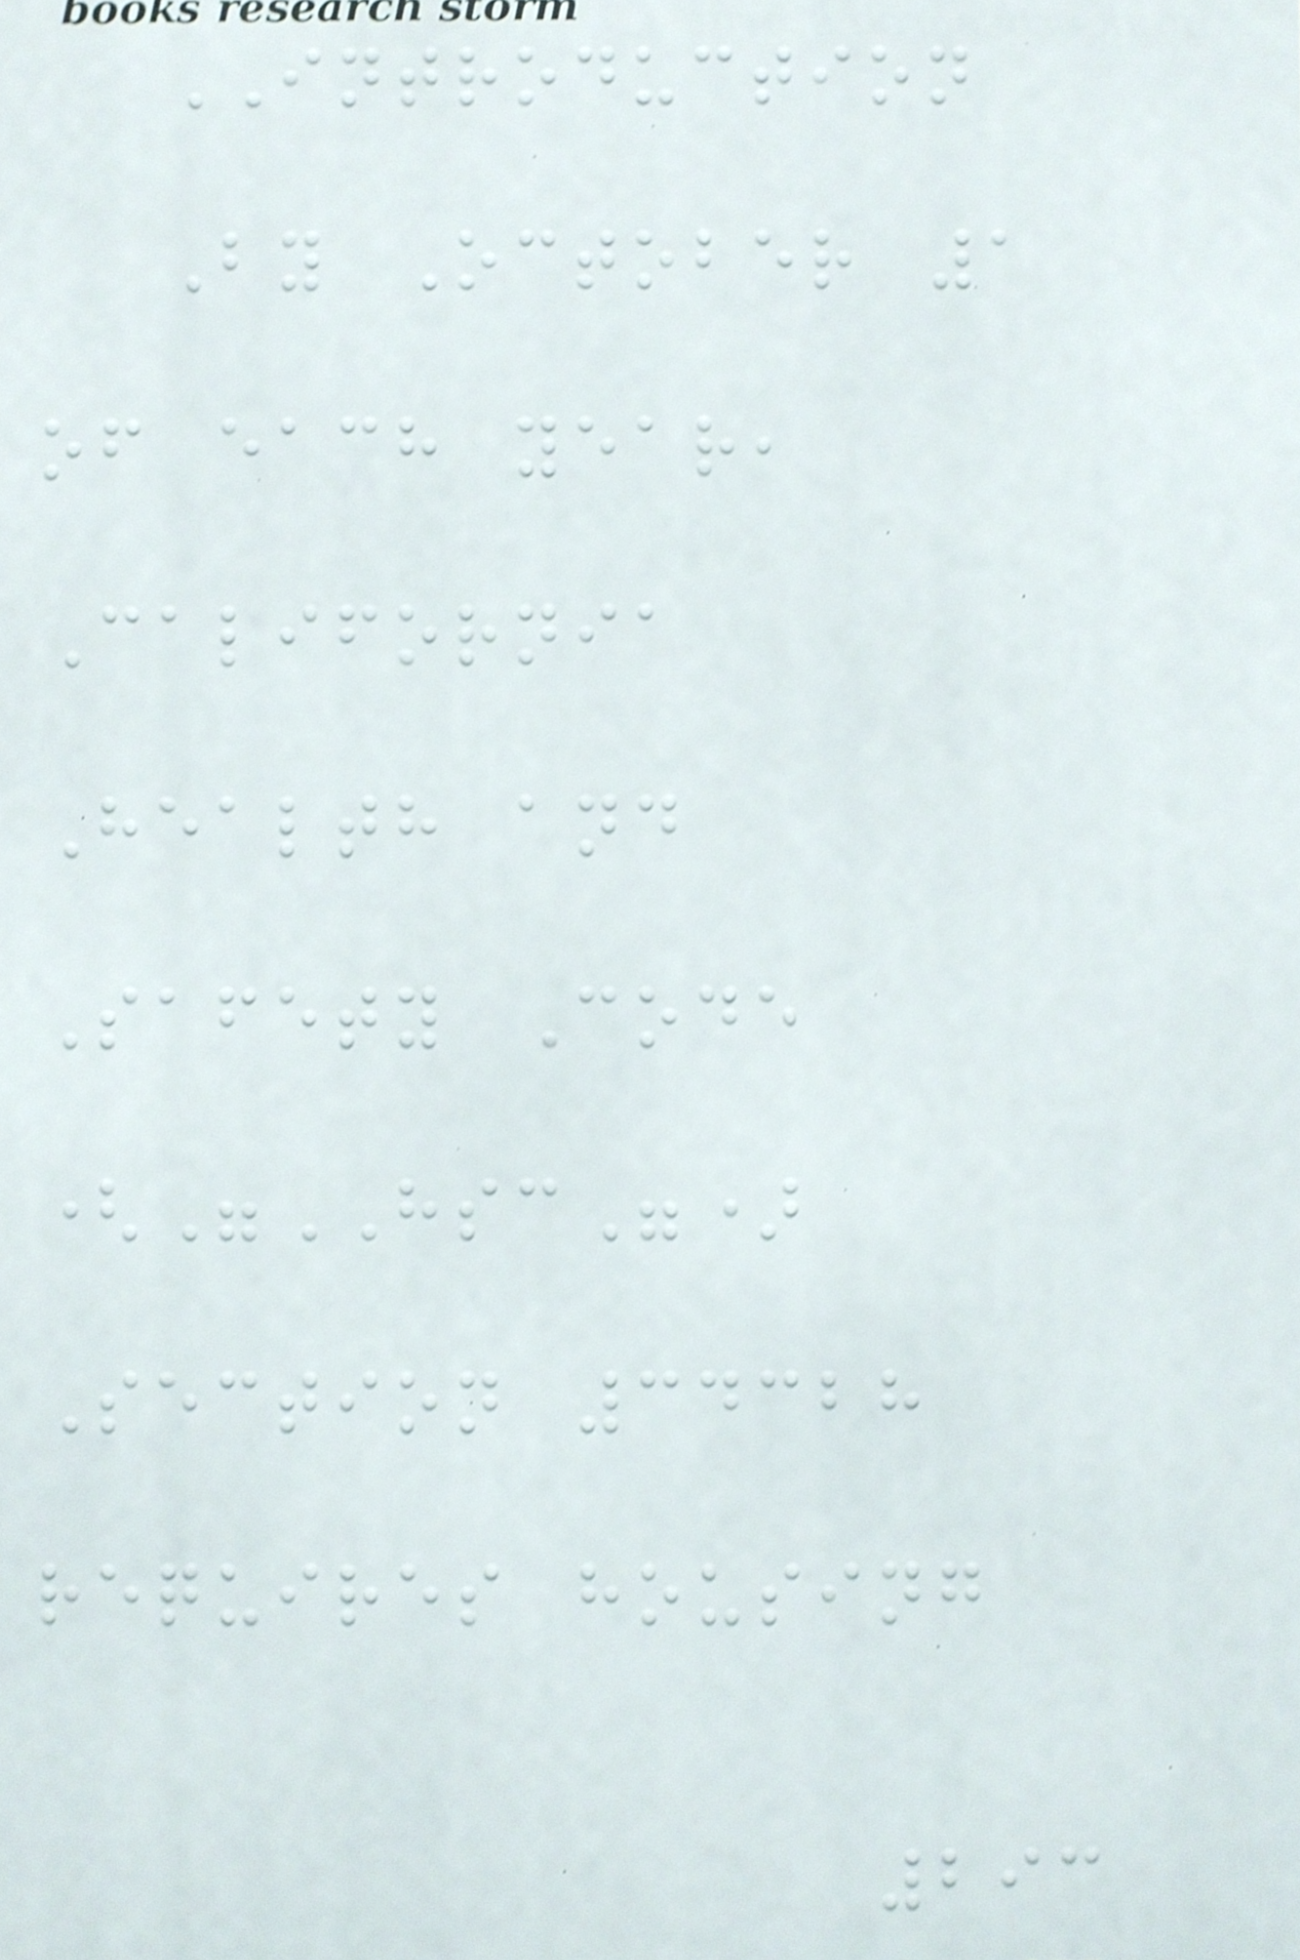INTRODUCTION
By October 1
of each year,
California
Health and
Safety Code
("HSC")
Section 34328
requires housing
293
